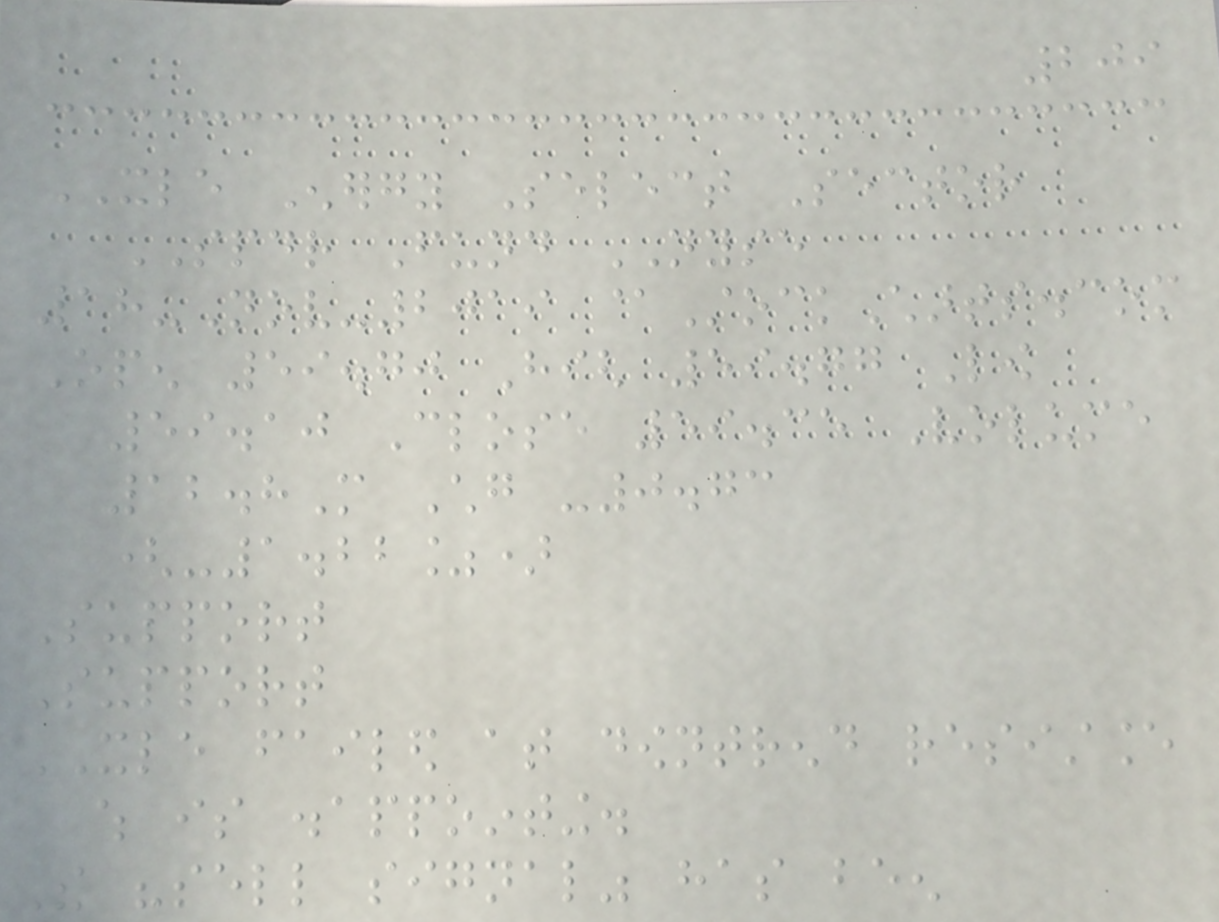209
XLE Energy Select Sector
SPDR Fund NYSE
18-Nov-2019 @StockCharts.com
Open 59.70 High 59.77 Low
59.10 Close 59.35 Volume
12.8M Chg -0.73
(-1.22%)
Support
Support
XLE failed at downtrend resistance
which is disappointing.
The "sell signal" has been
